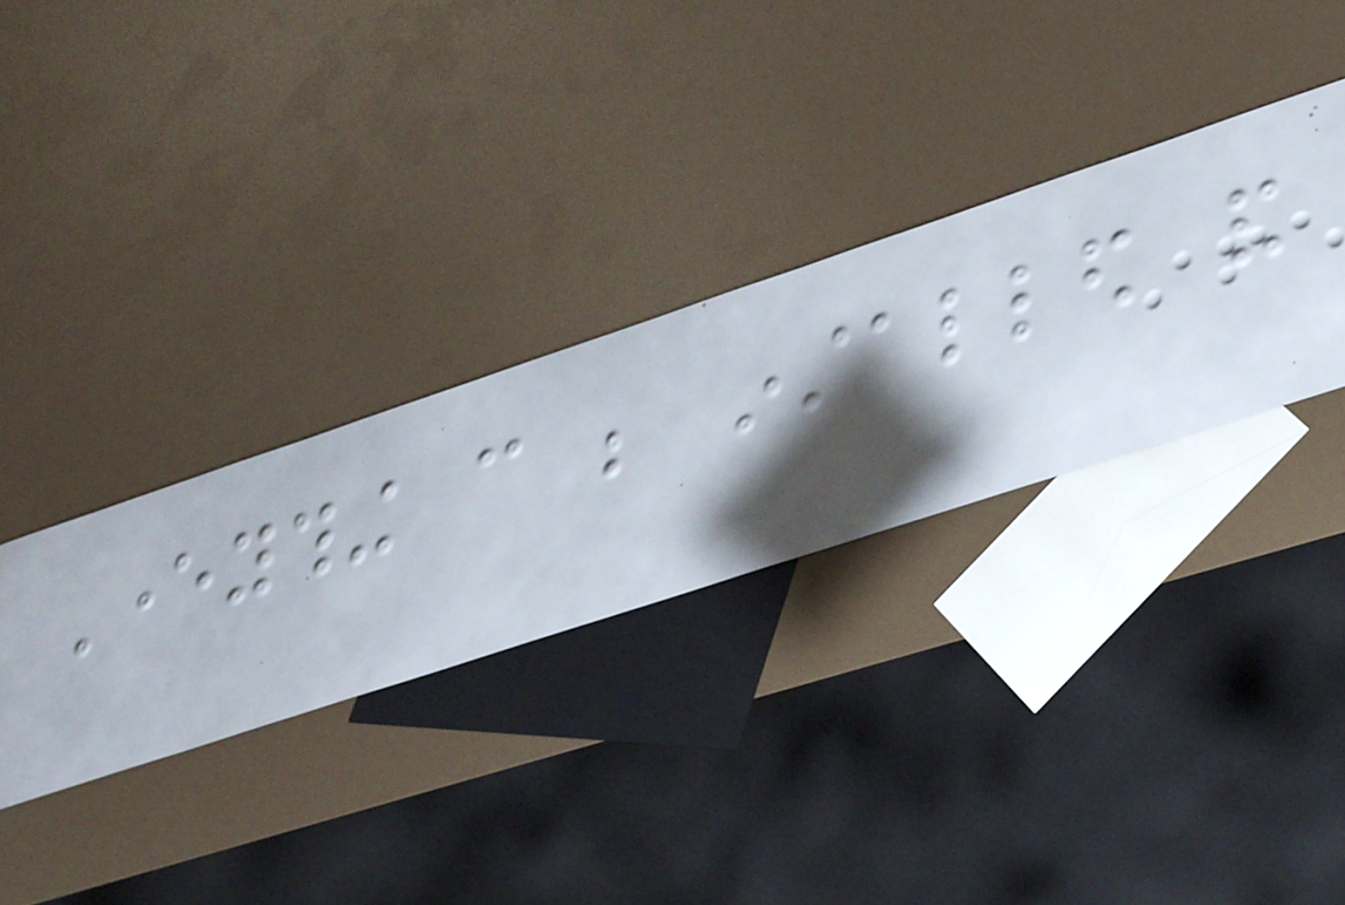Everything can be installed and
